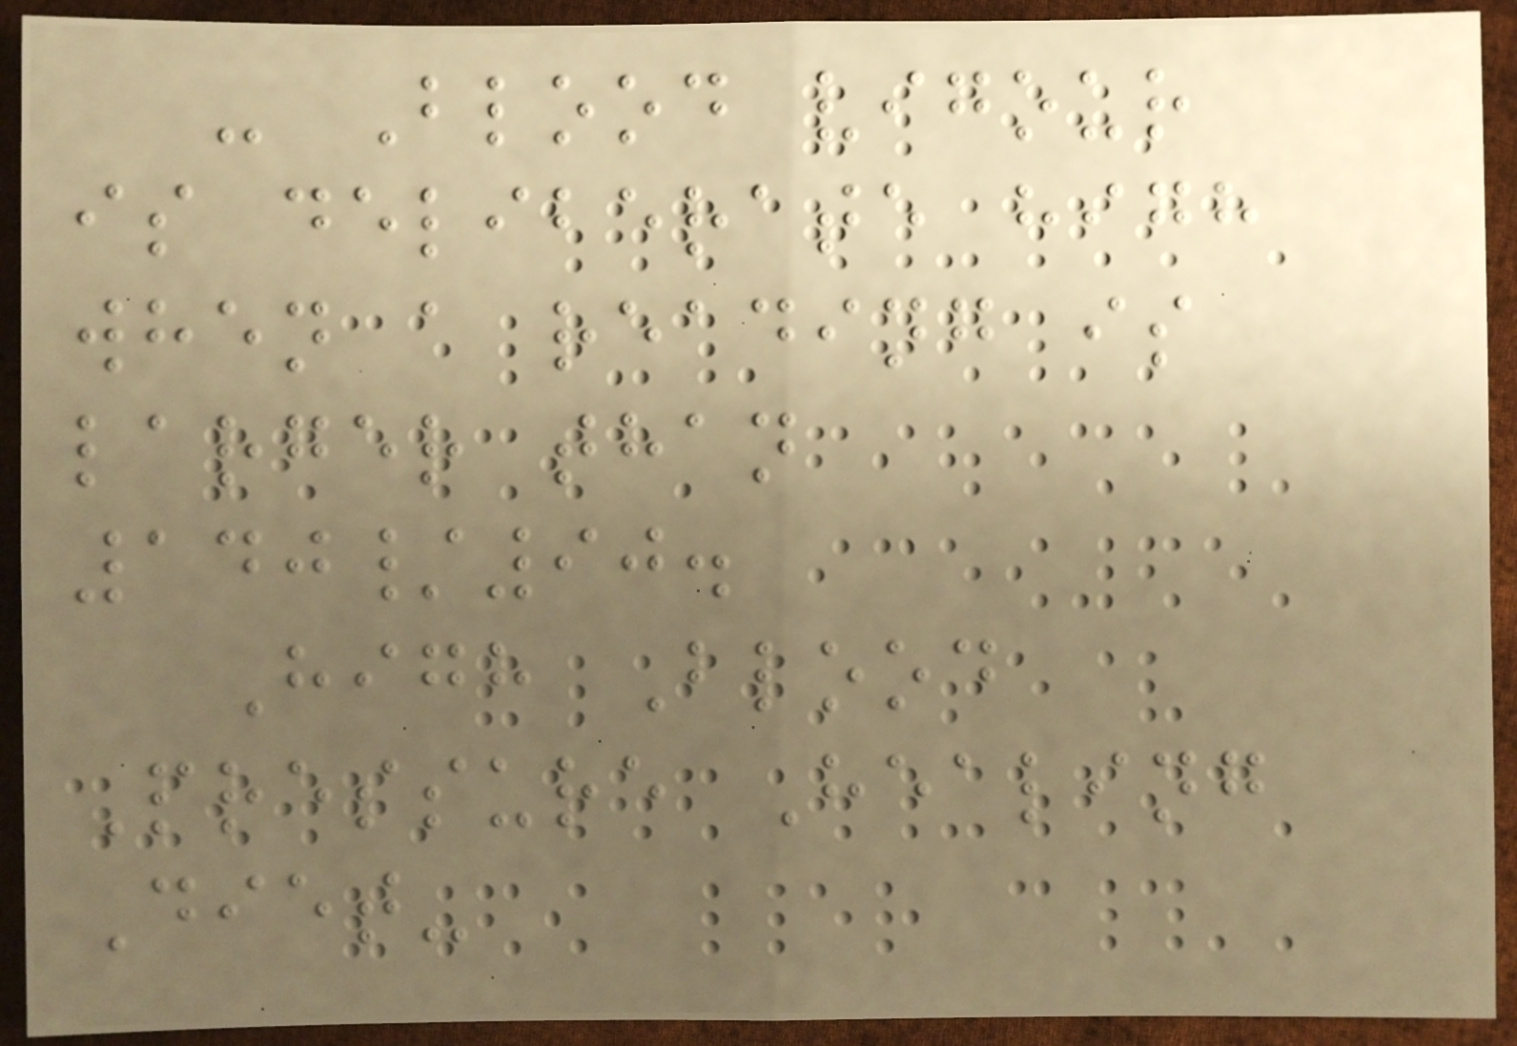- Blood vigour
is deliberate high
when a reading is
larger than
140/90.
High Blood
Pressure Healing
Diet-
